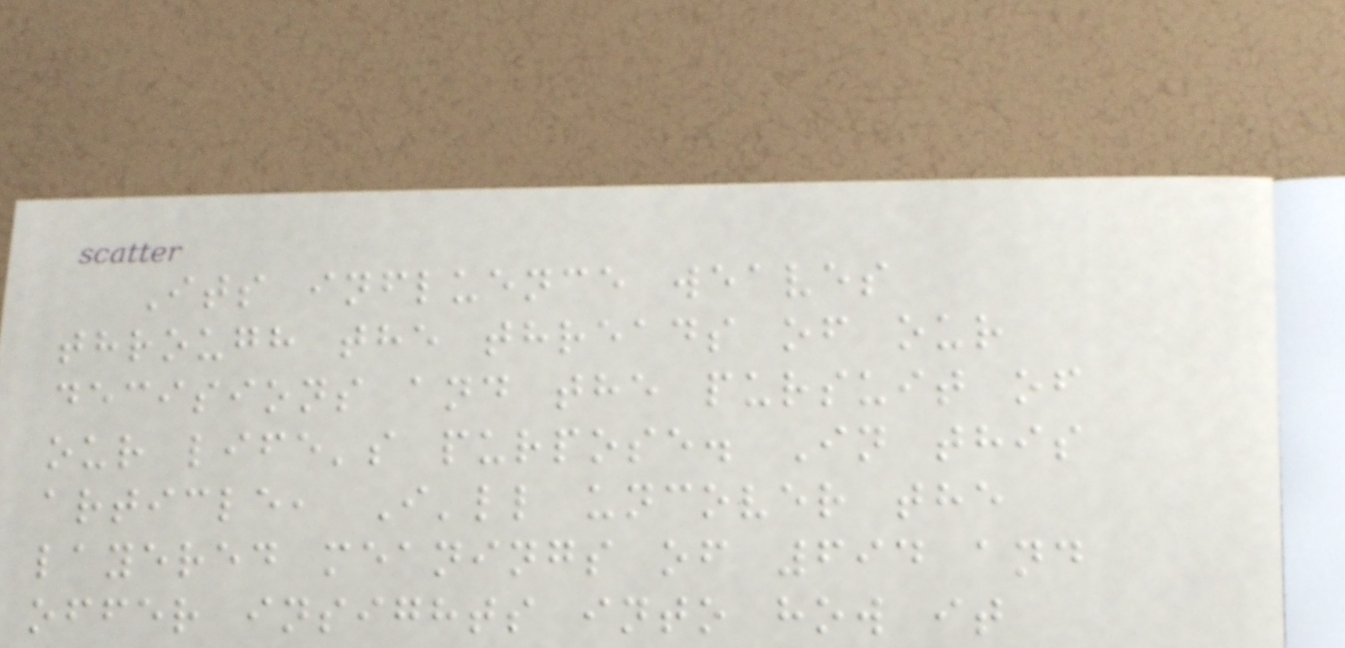Its influence weaves
through the threads of our
decisions and the pursuit of
our life's purpose. In this
article, I'll uncover the
layered meanings of 694 and
offer insights into how it
